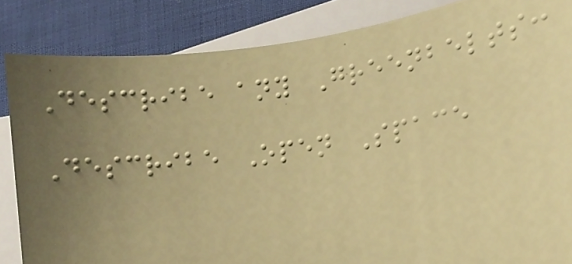Describe any Greenbelts:
Describe Open Space
